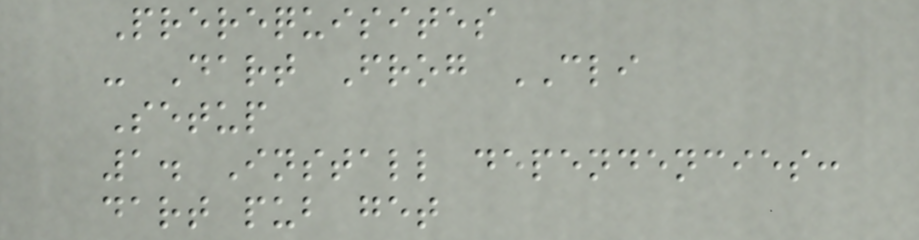Prerequisites
- Dart Frog CLI
Setup
1. Install dependencies:
dart pub get
